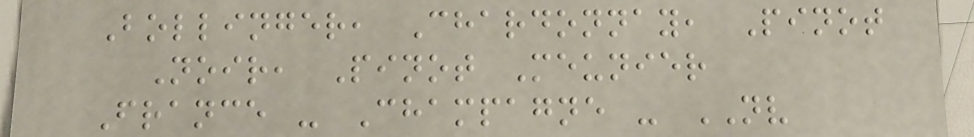Bollinger, Chardonnay, Pinot
Noir, Pinot Meunier
France - Champagne - NV
